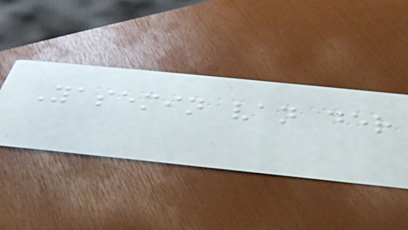Yasemin van der
